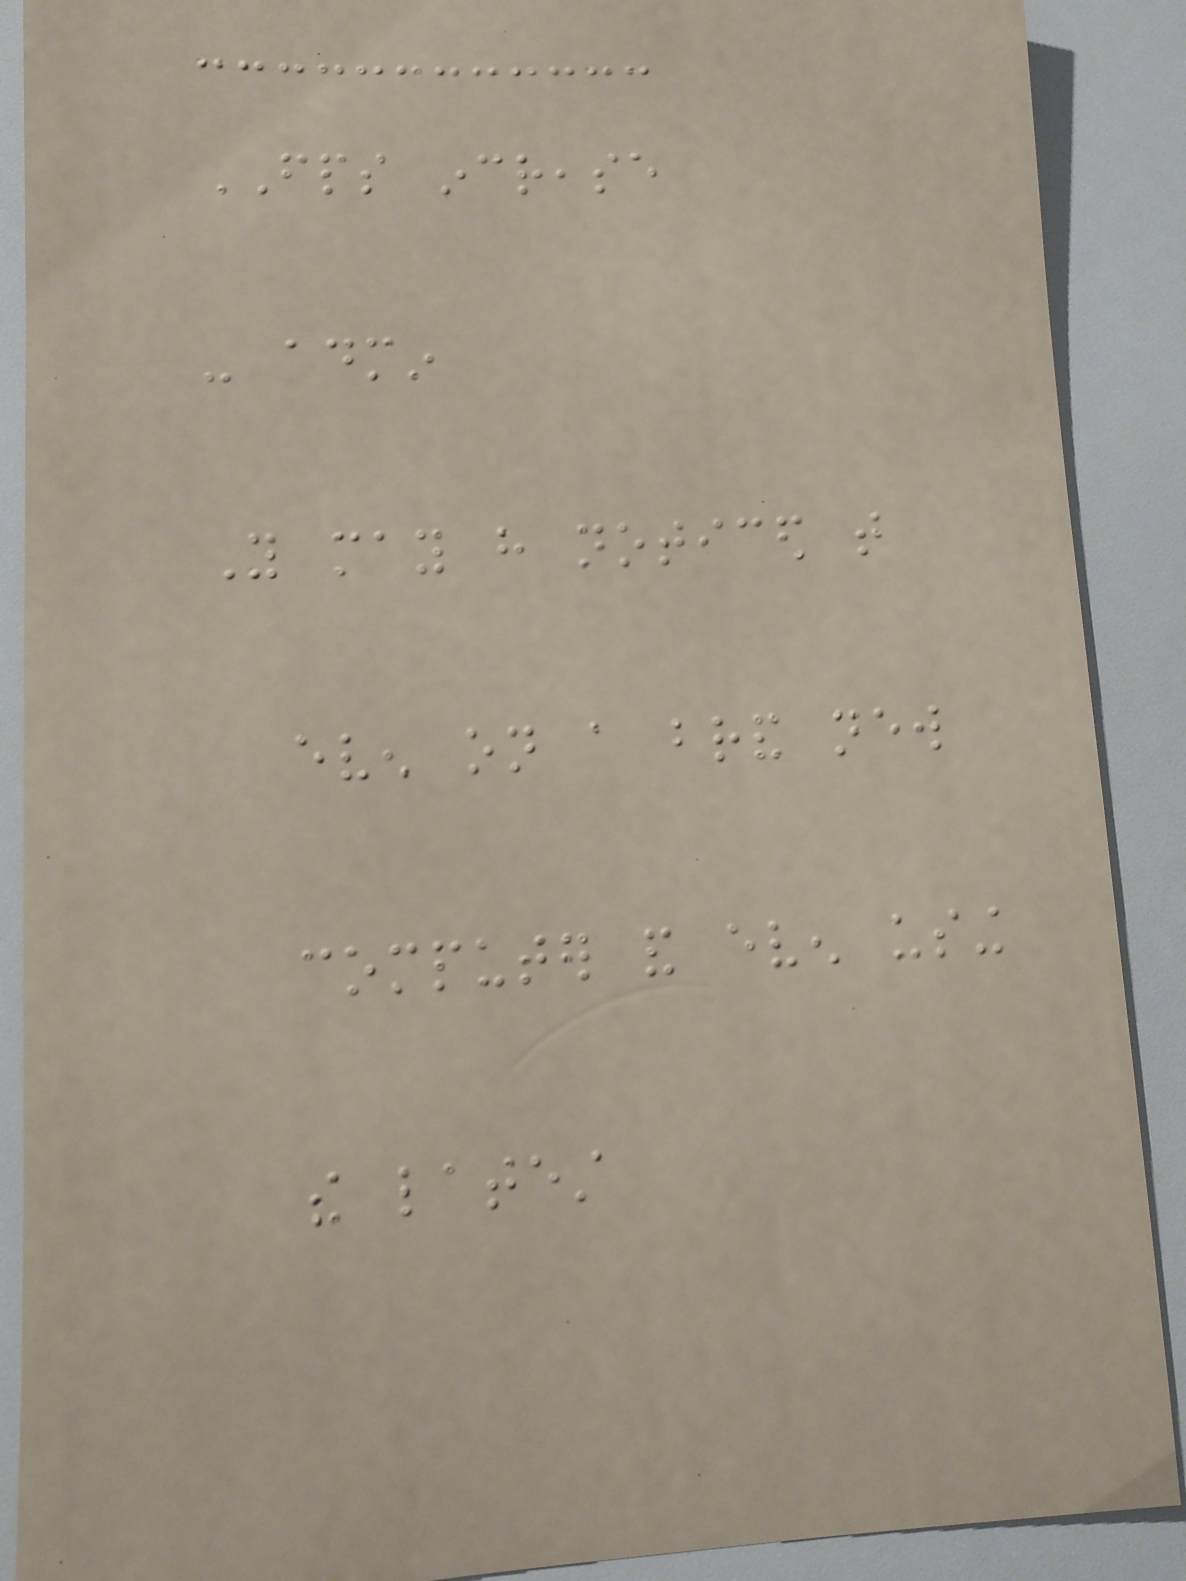FPS increase
- admin
You may have noticed that
even on a brand new
computer and even using
the latest
